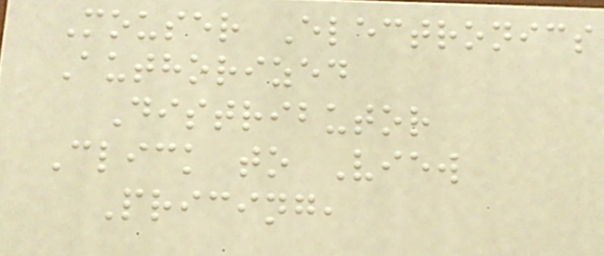Mouser Electronics
Authorized
Distributor
Click to View
Pricing,
